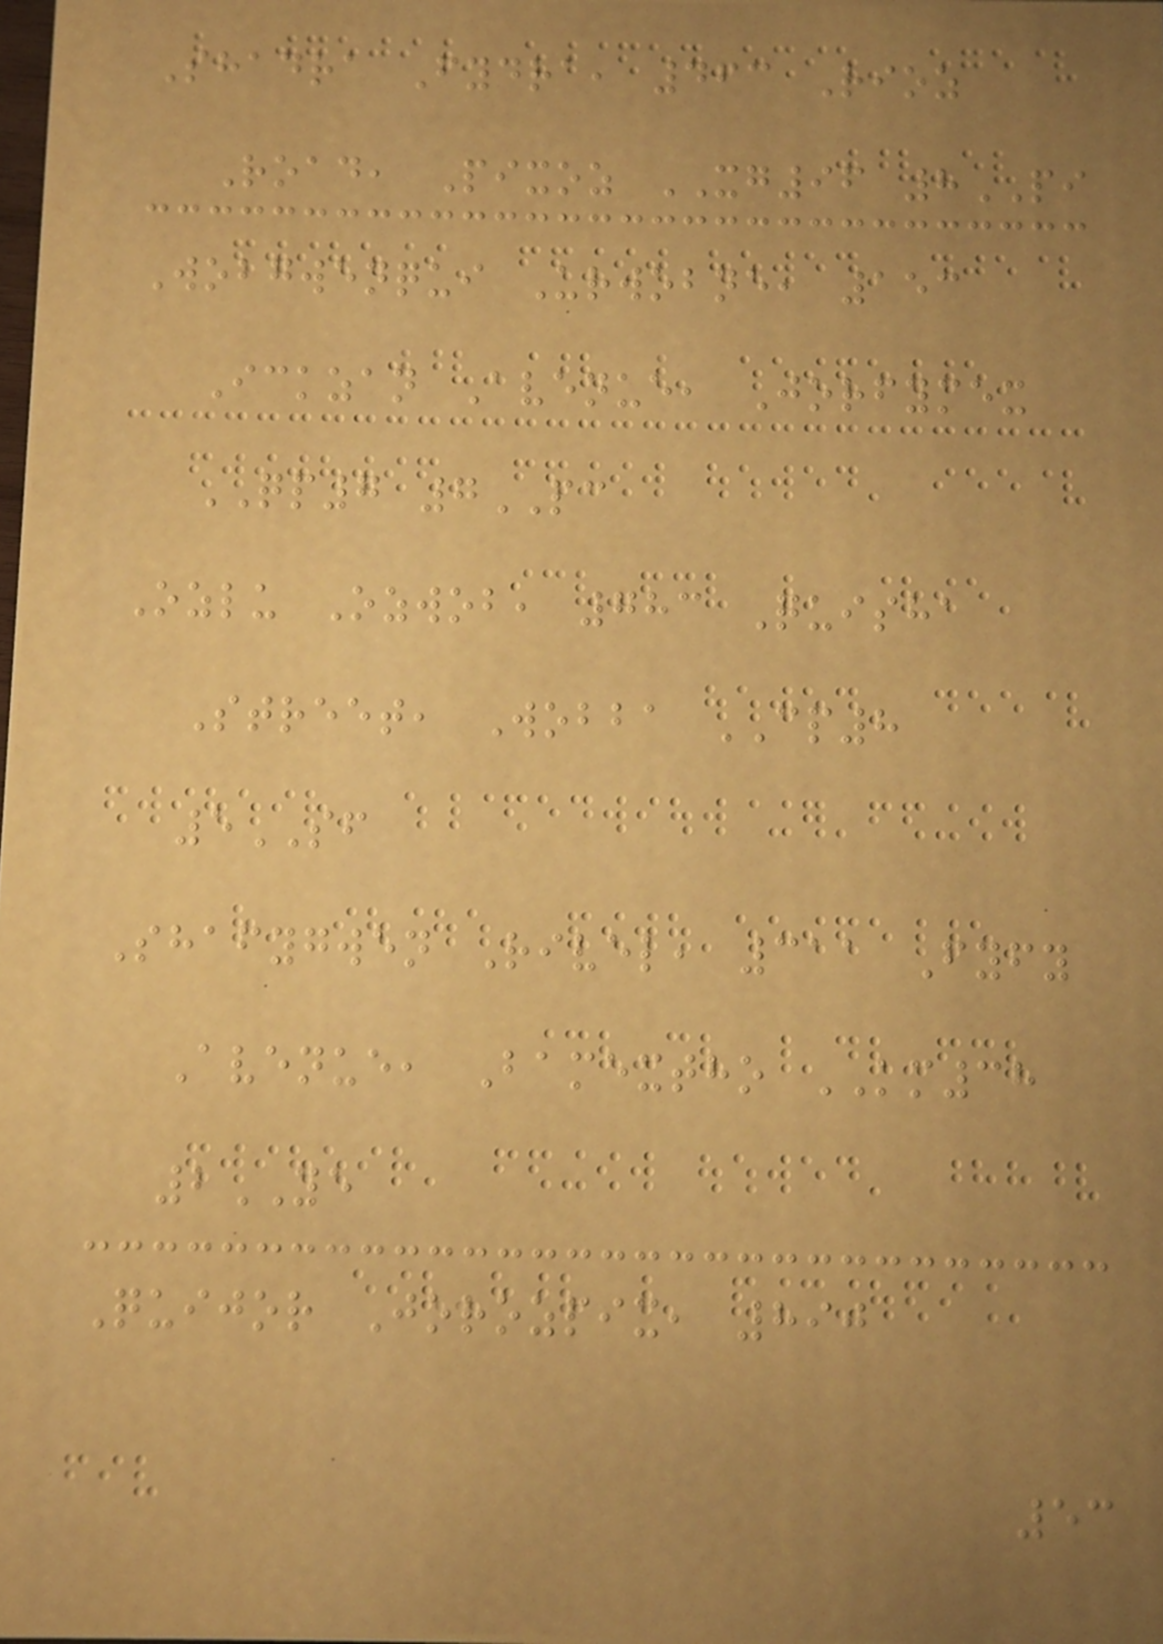Shadra Fydra, 463 Rioz
Road, Pixoz XG96 8PI
Wobgwenqui Urwobne, 153
Ickzan Avenue, Jorfymex
QP7 7PC
Ozlu Ozwob, 783 Quisha
Street, Wobba CP8
5SF
Shafygwen Rivel, 311 Fyfy
Avenue, Bamextho KM38
2YE
Quijor Jorozpix, 890
53
